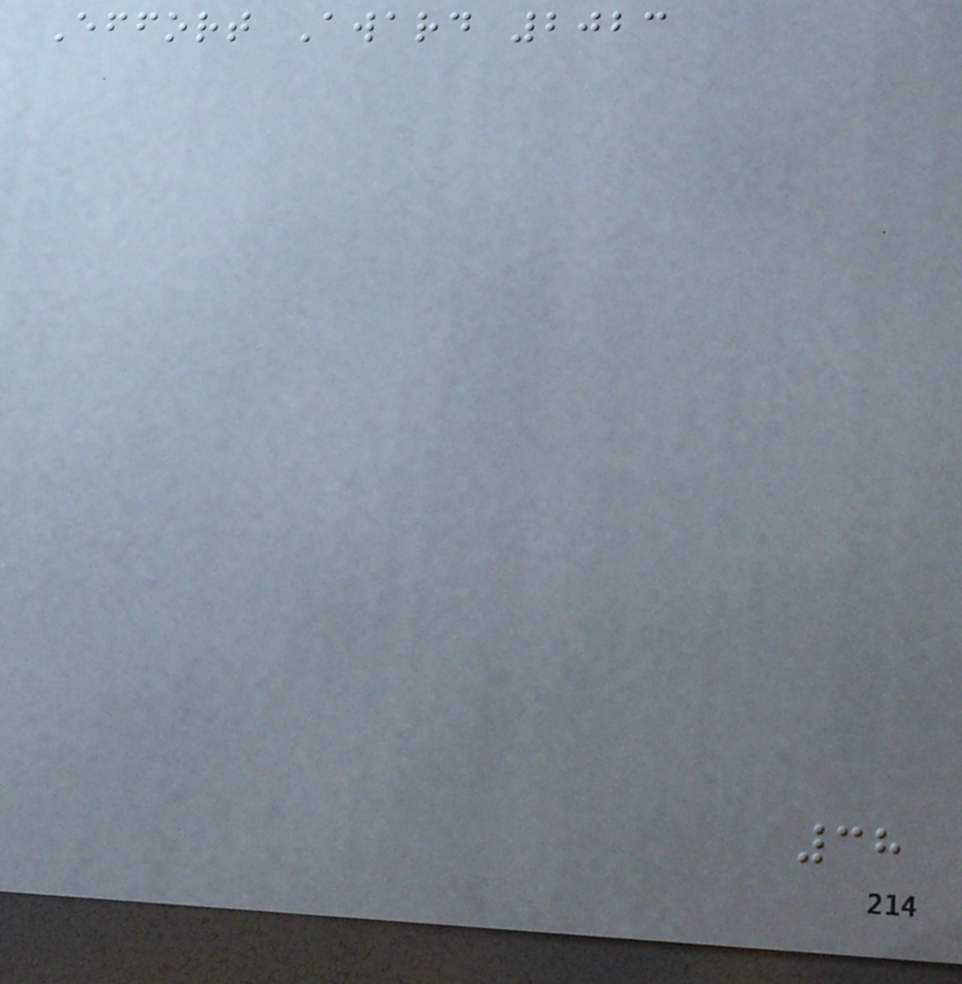Effort Award 2023
38
